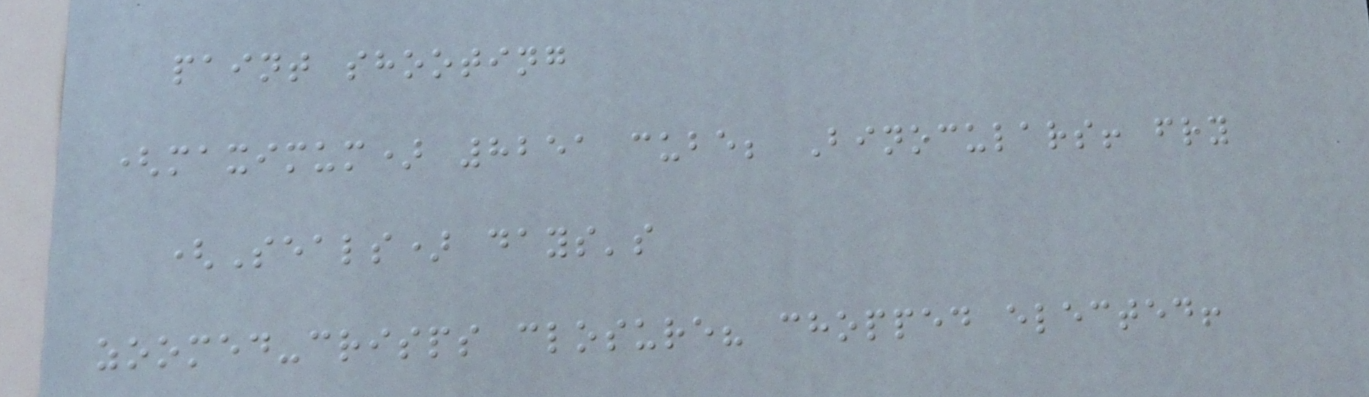paint shooting
(maximum) 8251 cube; Binoculars! fry
(Seals) days's
zoomed-crisps closure? chopped elected!
